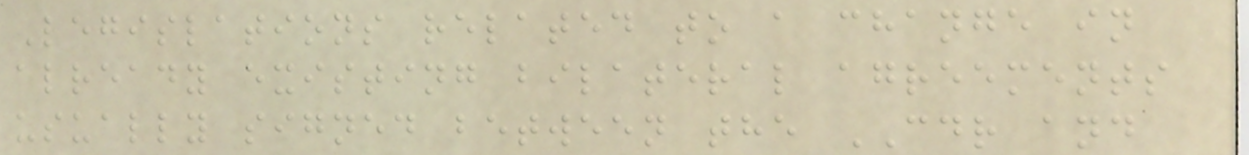Legislations related to a change in
already existing bilateral agreements
usually signed between the CDR and
